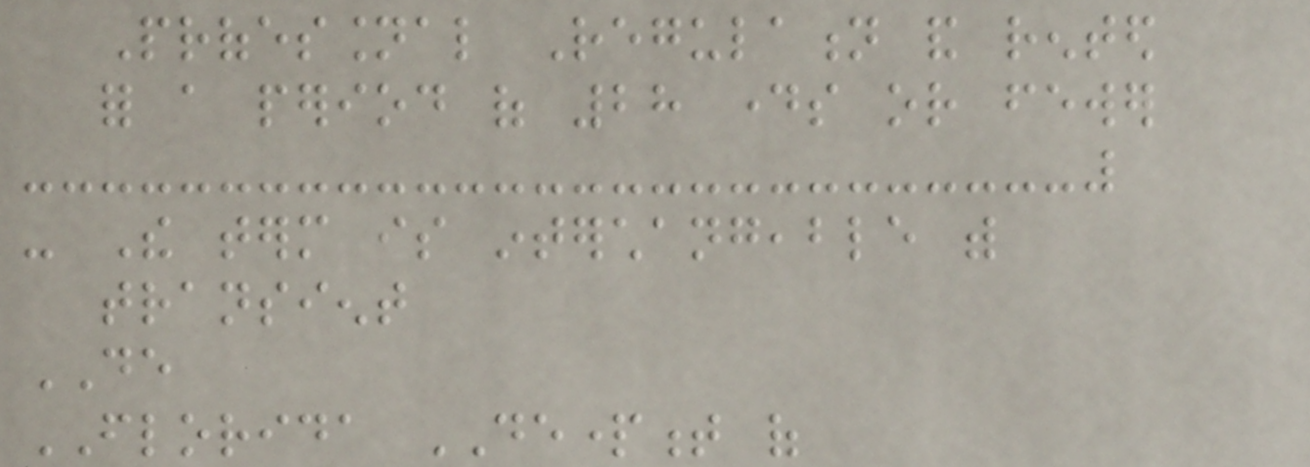Professional Regulation and rented
for a period of 28 days or fewer
- The term is interchangeable with
transient
DE
FLORIDA DEPARTMENT of
